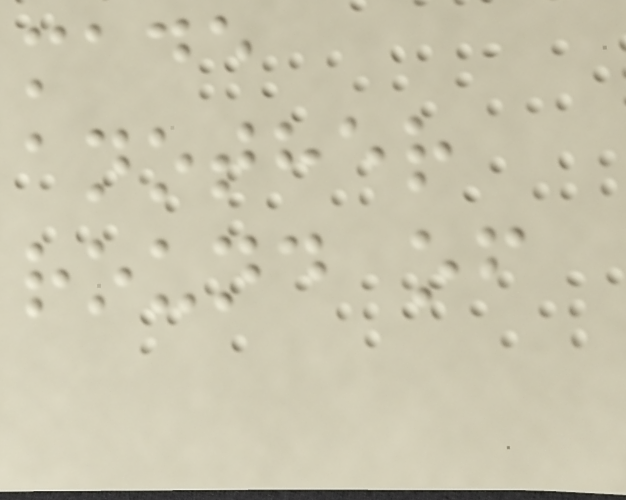made
another
round of
